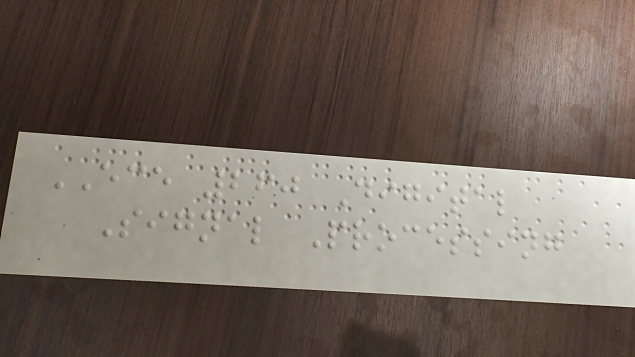ECE 260 Digital
Signal Processing
